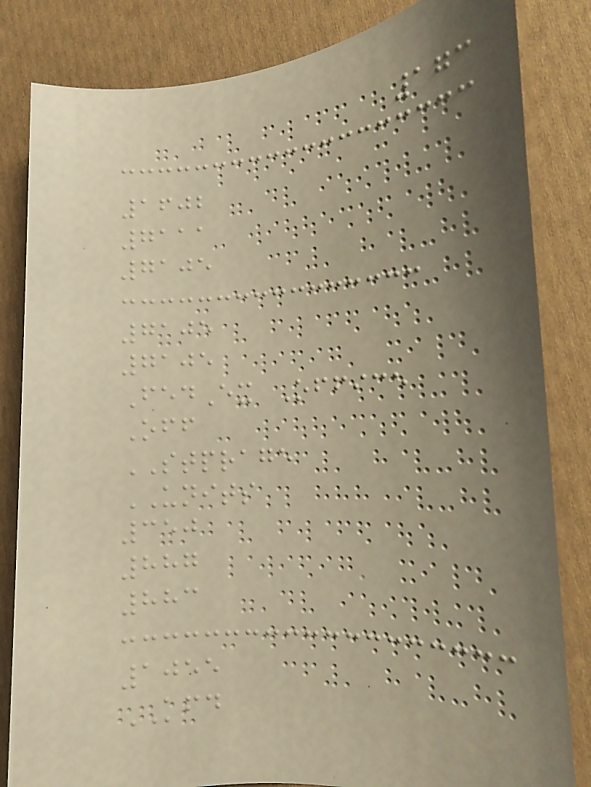173
1602
7111
7105
7105
7105
FedEx Office
Off
STPRAGE
UNITS
350
887
883
1055
KFD
